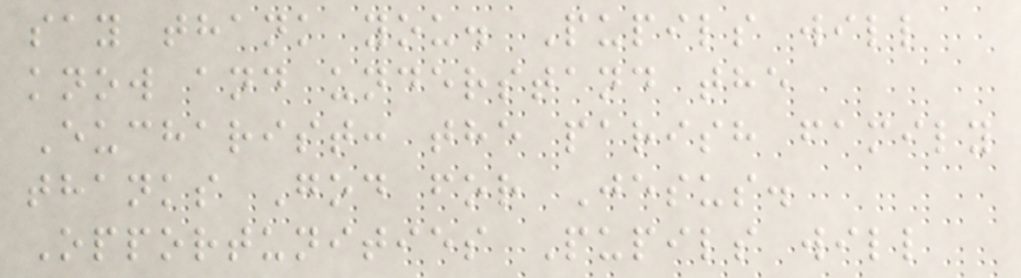say thank you. Pupils will
know and understand the
Eucharist: the parish family
thanks God for Jesus.
Opportunities Pupils will
